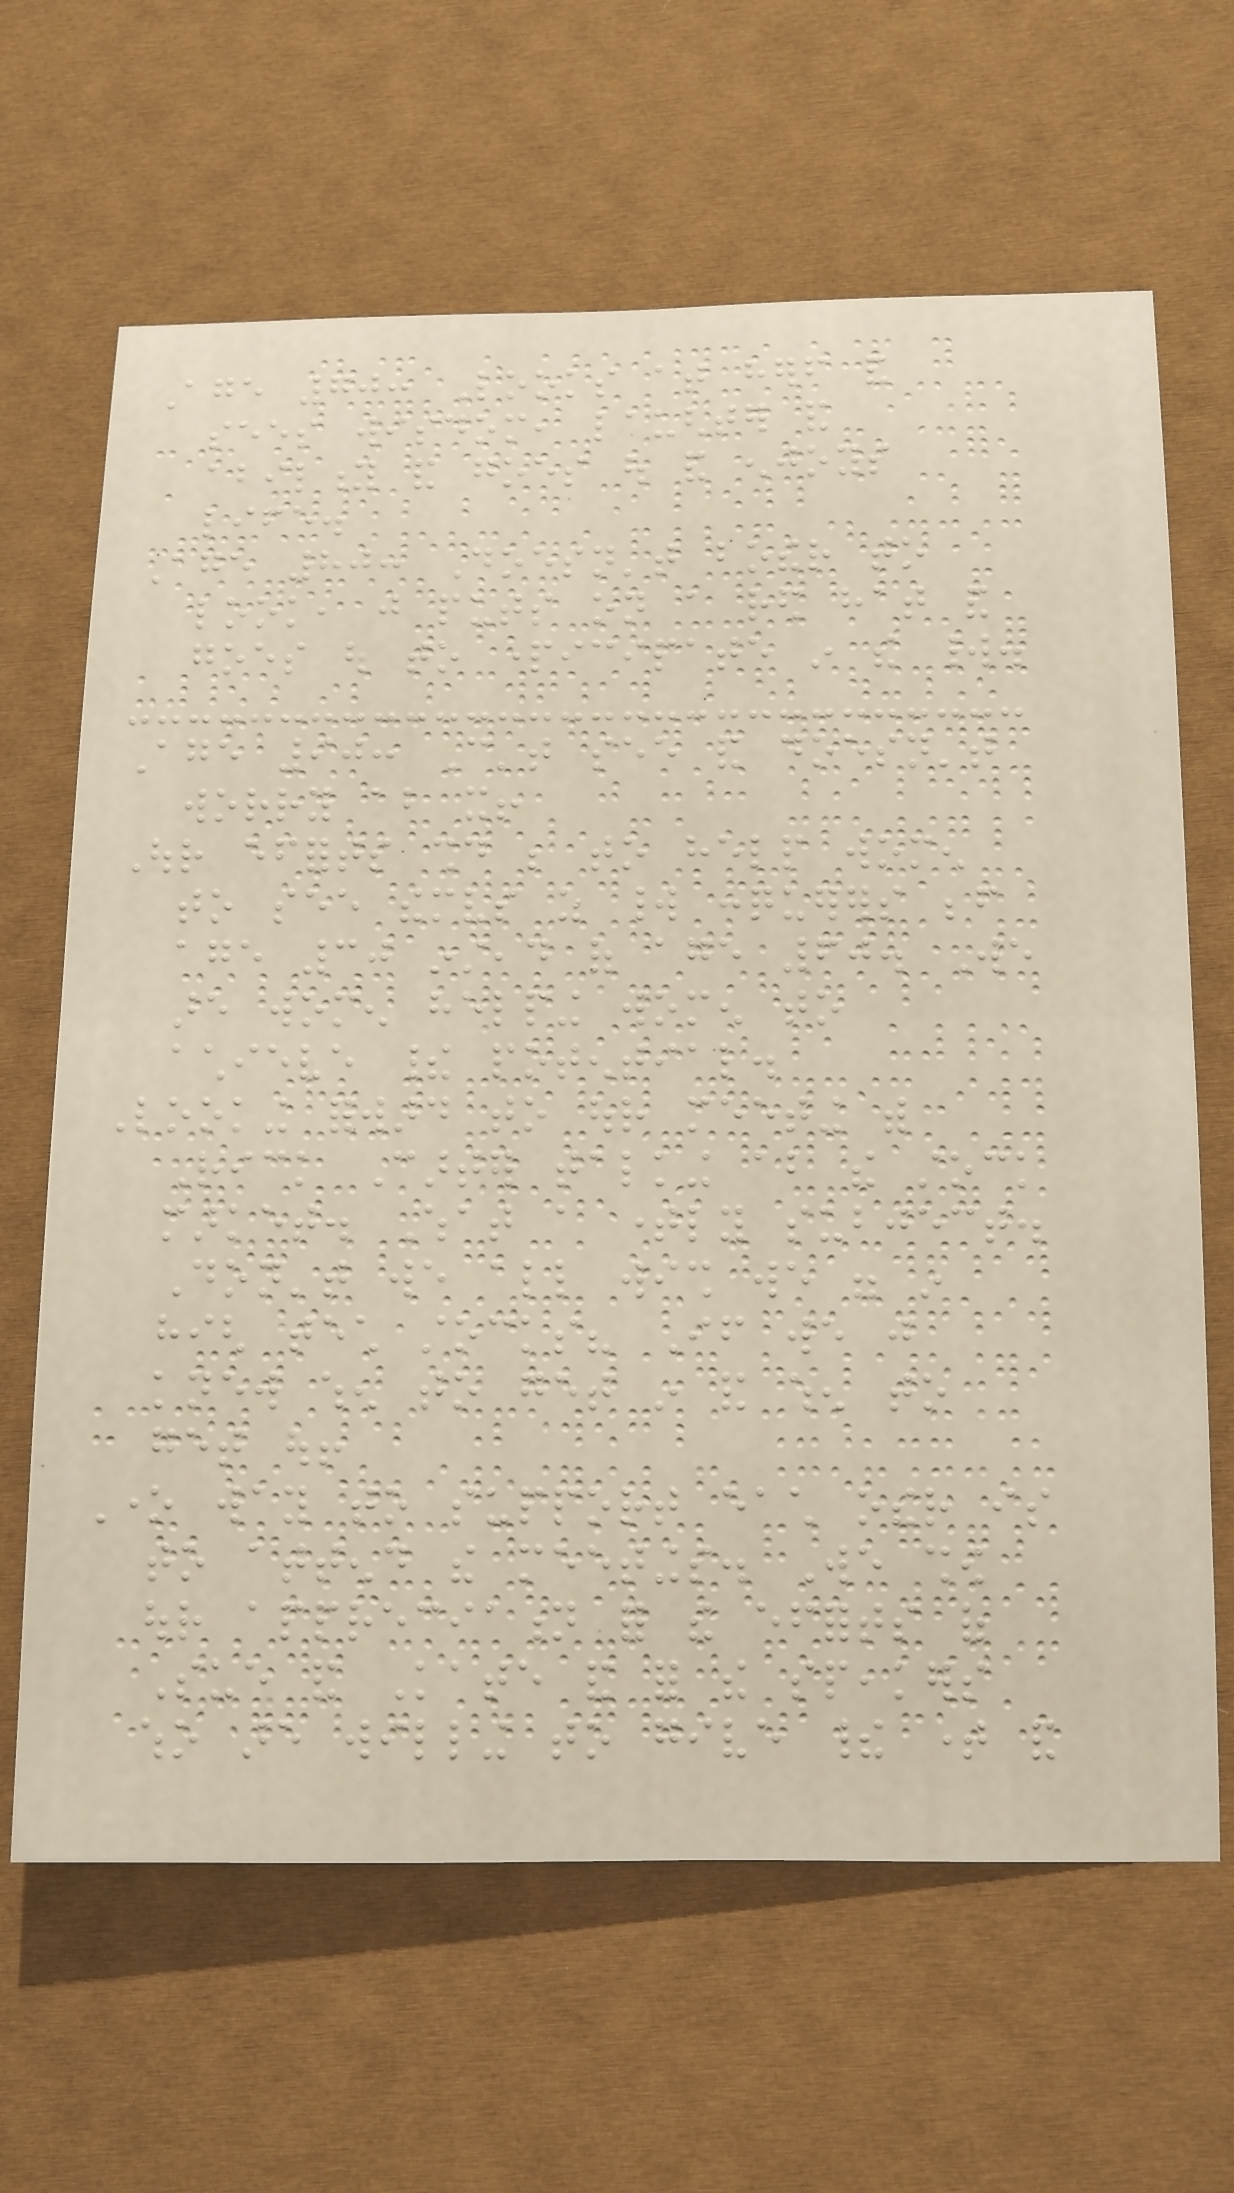Age 70: Looks at herself and
sees wisdom, laughter and
ability and goes out and enjoys
life.
Age 80: Doesn't bother to
look, just puts on a red hat and
goes out to participate in the world.
Age 90: Can't see and doesn't
worry about it!
Our efforts should be to help women
to see themselves as world conquerers before
age 30 instead of age 60. We
are women helping women to
achieve their potential.
Looking forward to our meeting with
Rick Carter talking about the stock
market. What a timely subject.
Don't we all wish we were in
high tech stocks? If we just
knew when to get in and when to
get out!
One way to support each other is
to attend the meetings. We show
our appreciation for the efforts of
Sue and Kate and for the speakers
who are willing to give their time and
